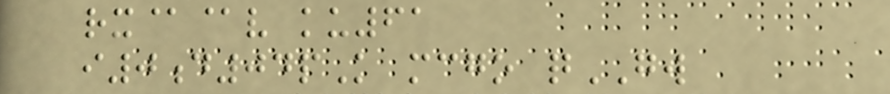rx@@v ku61
i0d04pK mcgo qGW
